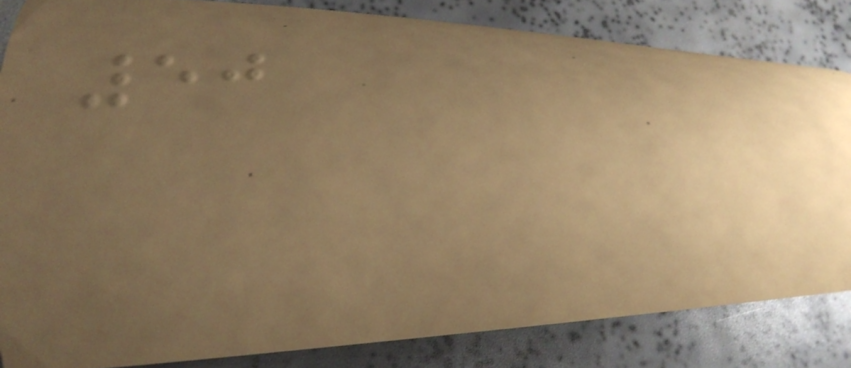50
